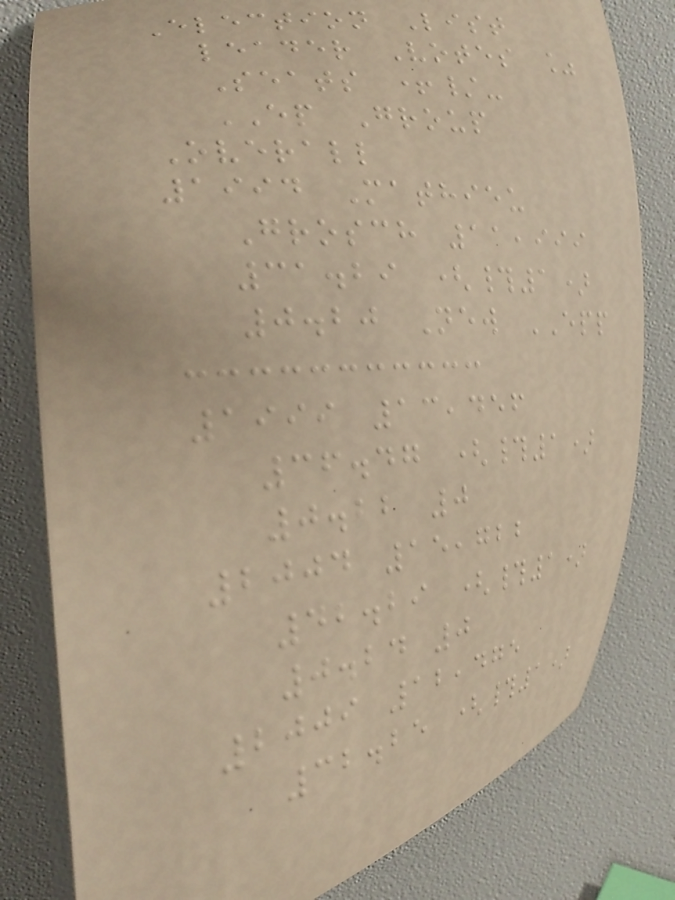Election List
leader Votes %
Seats +/-
EP Group
Overall
1994 Mathieu
Grosch 11,999
31.29 (#1)
0.20 New EPP
1999 13,456
36.47 (#1)
0.22 0
2004 15,722
42.29 (#1)
0.24 0
2009 12,475
32.25 (#1)
